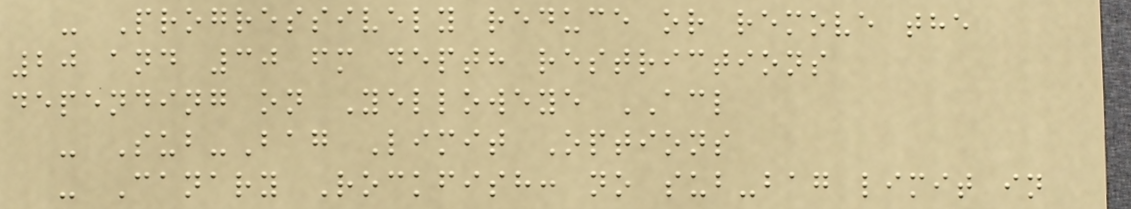- Progressively reduce or remove the
20 and 30 fm depth restrictions
depending on Yelloweye ACL
- Sub-Bag Limit Options
- Canary Rockfish: no sub-bag limit in
